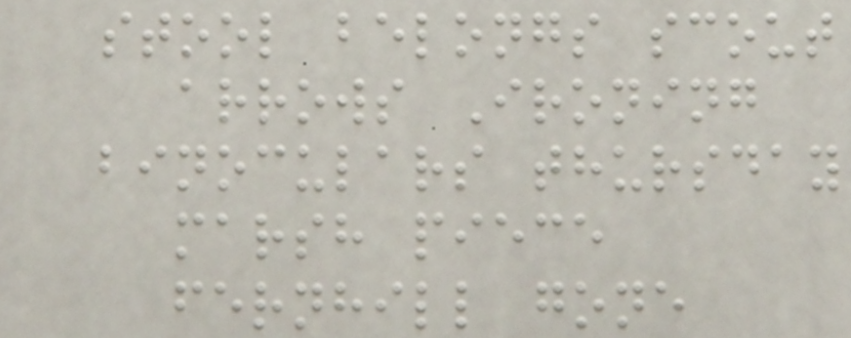stool belongs scout
arrows Ironing
binoculars thursday
marsh piece
fernhill gone
